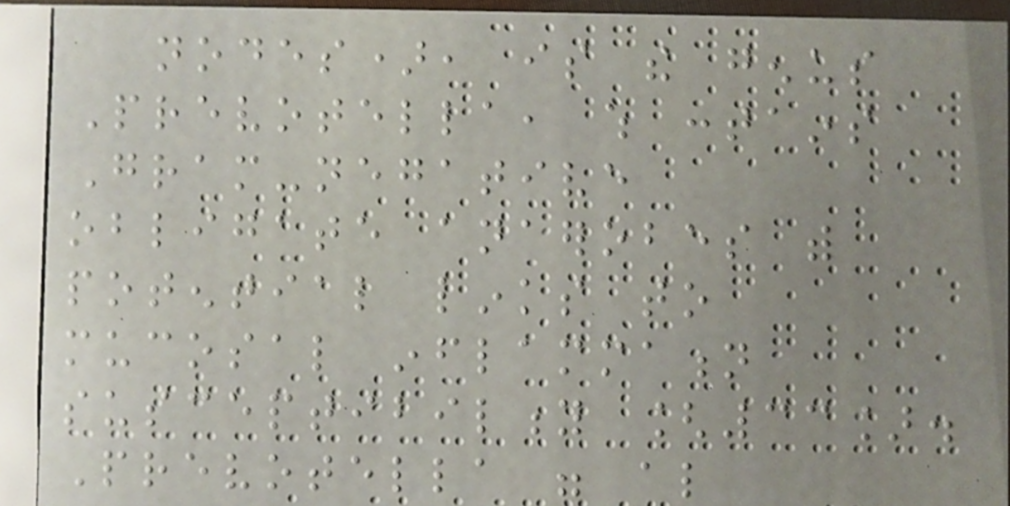nodes), is the genus
Prevotella, which contains
Gram-negative
obligate anaerobes with
potential links to
mucosal inflammation
susceptibility [33].
Prevotella were also
